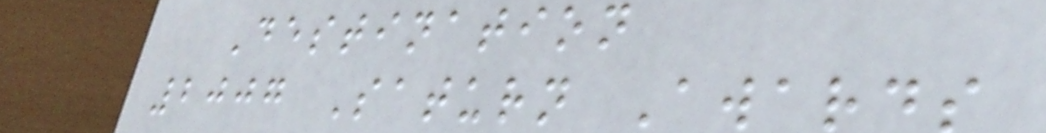Destination
2007 Saturn Awards
